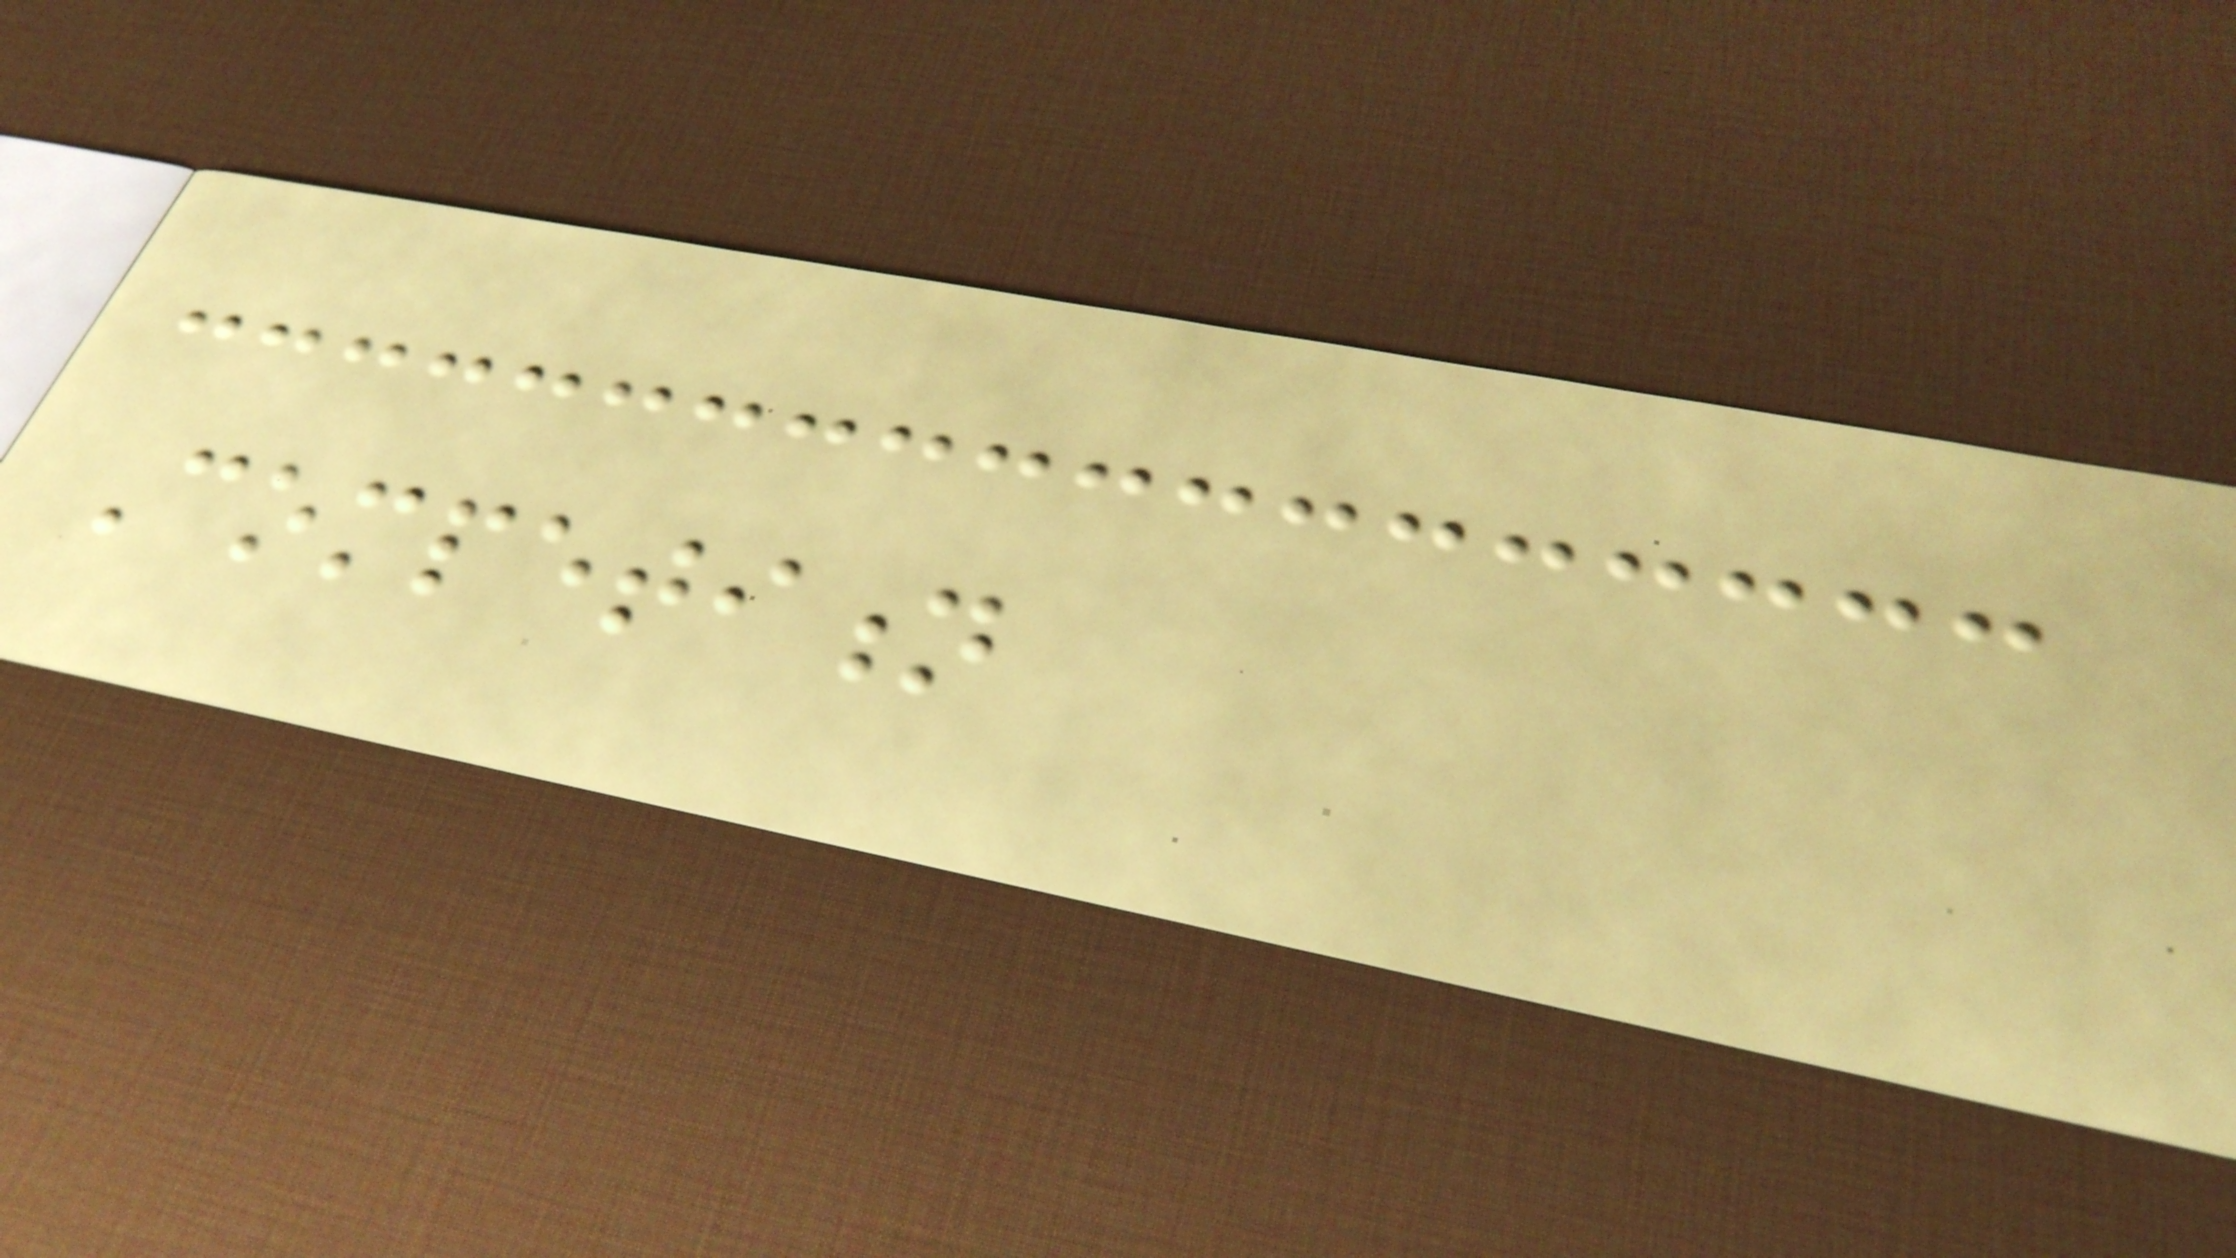Competition
